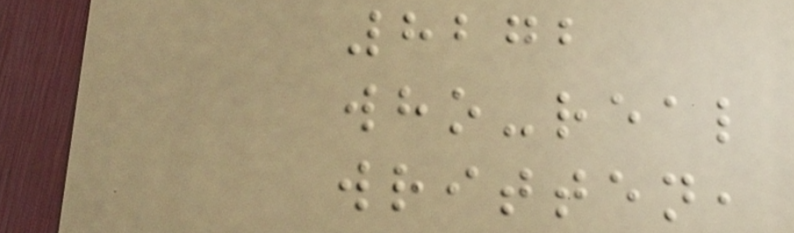8272
who-real
written,
